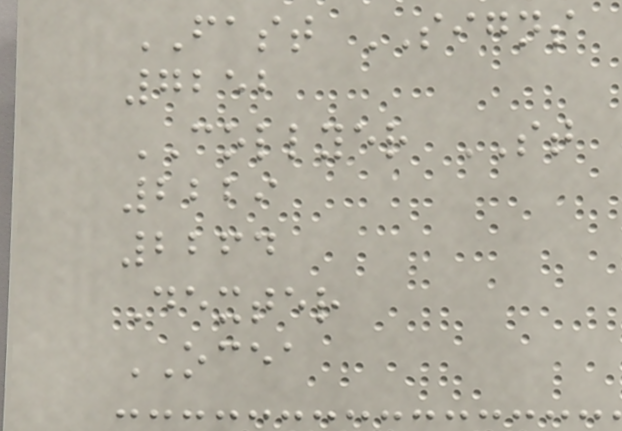FAST SIGNS
7252
COLLYER ST
2229
2264
Dexter
OCEA
